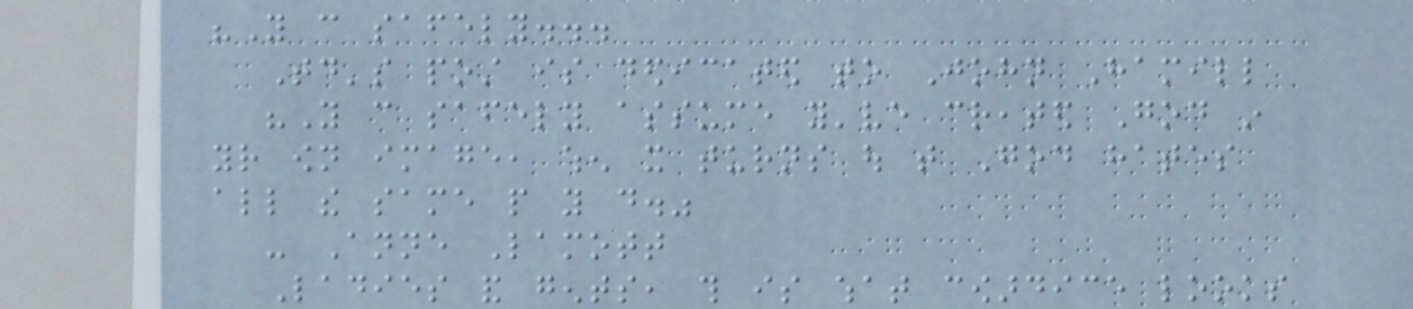"You can safely...
Today's post is dedicated to John Hamill
"You can safely assume you've created God in
your own image, when it turns out that God hates
all the same people you do."
- Anne Lamott
Ladies and gents, this is what cowardice looks
